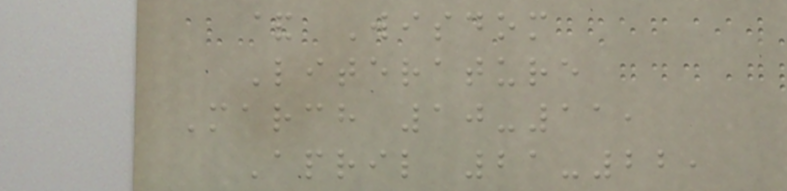& Wisdom
Literature
March 10-11,
April 21-22,
